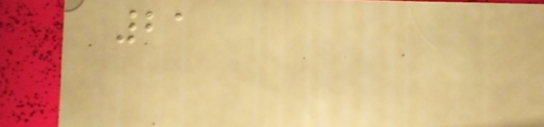21
